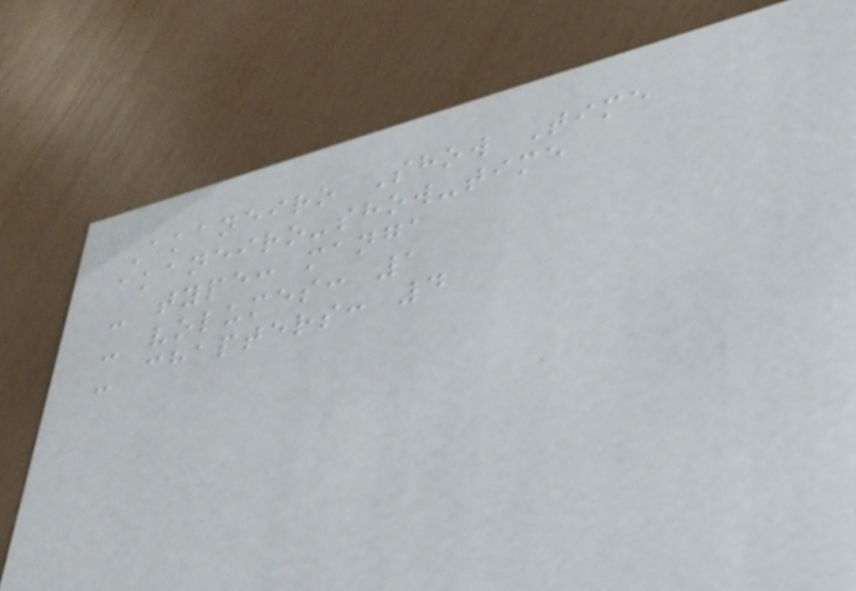Akaneiro Show Time
akaneiro-show-time
- type: manga
- volumes: 1
- chapters: 4
